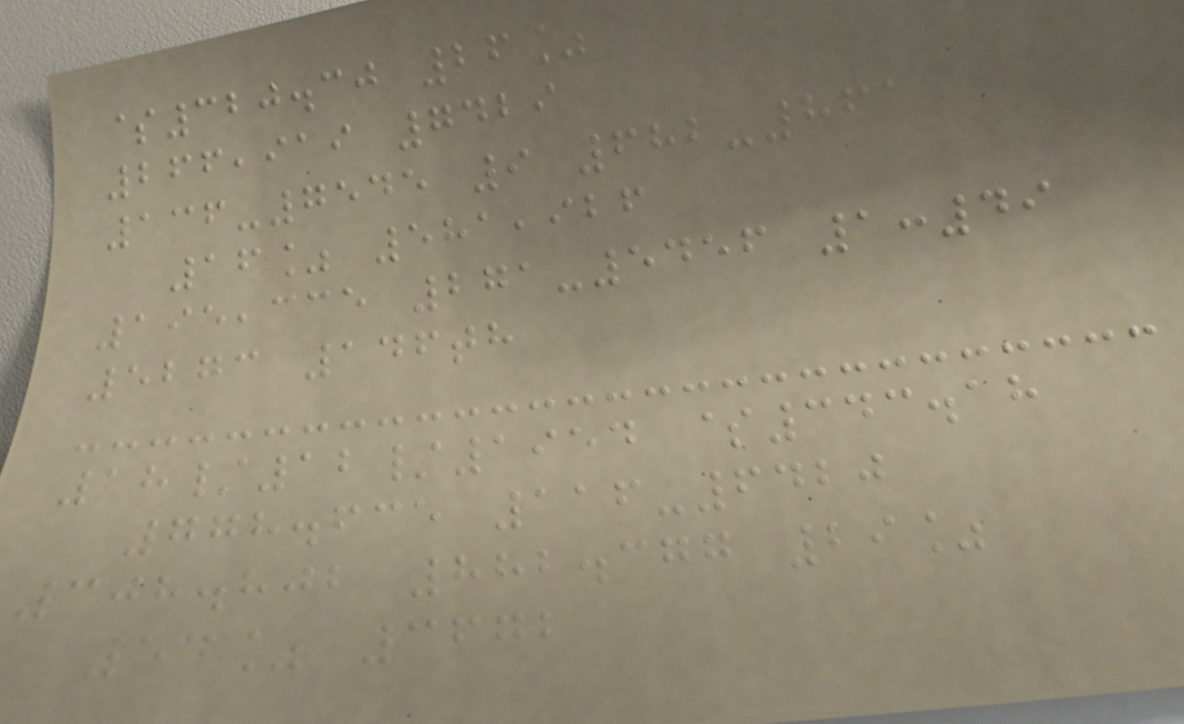$320.30 26%
266,919 7429
136-7545 9 682-8611
16% 581,926
195,335 271-5456 1:49
5273 146th
18/12/1954 $343.18
778.635 116-6420
308.802 882.377 29%
54% 3672
